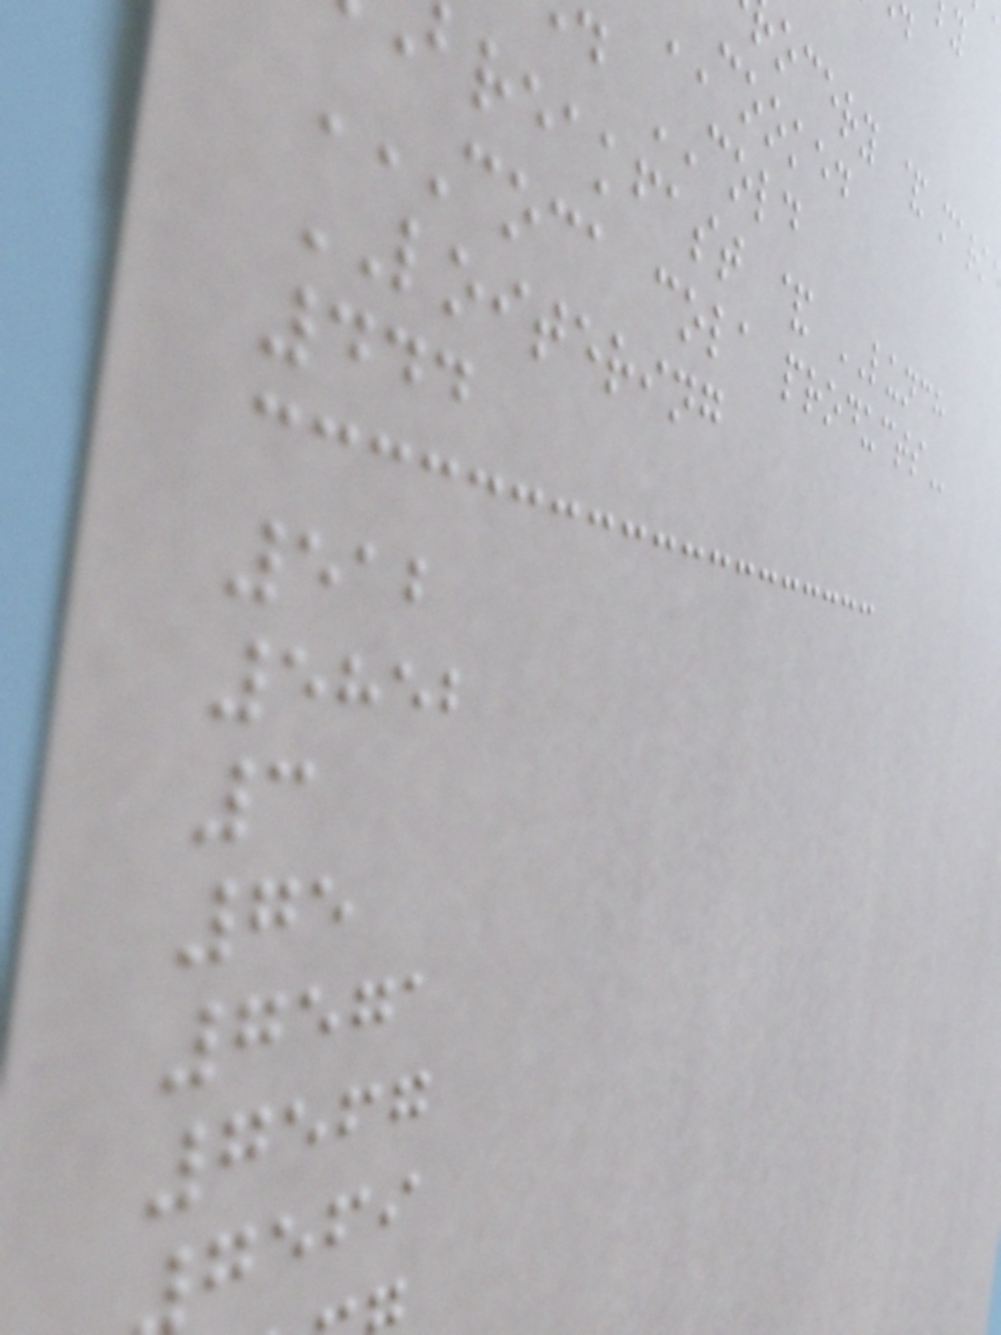ocery &
cooked
d COLD
breakfast & LUNCH
COCA COLA PRODUCTS
LOITERING
444
512
5852
3
75
7571
7567
gefi
